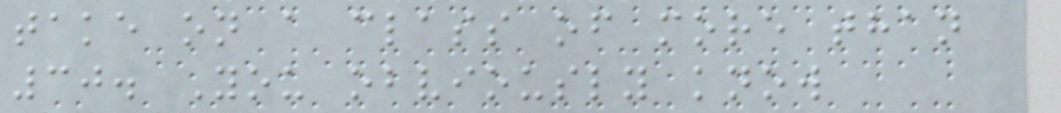take on a class of more than
30. You obviously know
